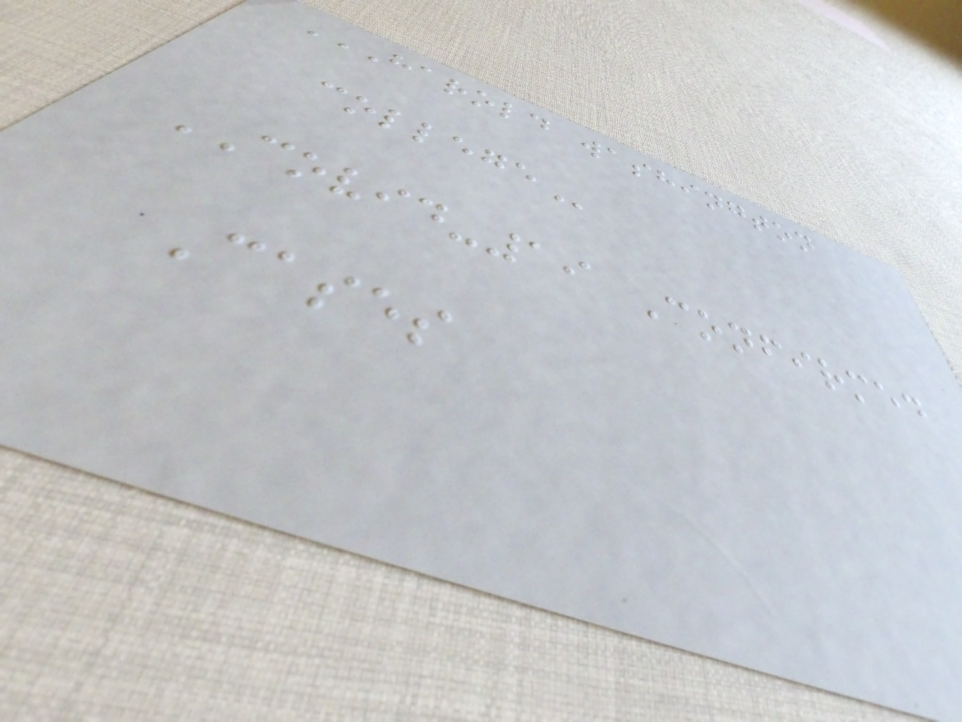HAROLD WASHINGTON
COLLEGE
COVID-19 Confirmed
Cases
